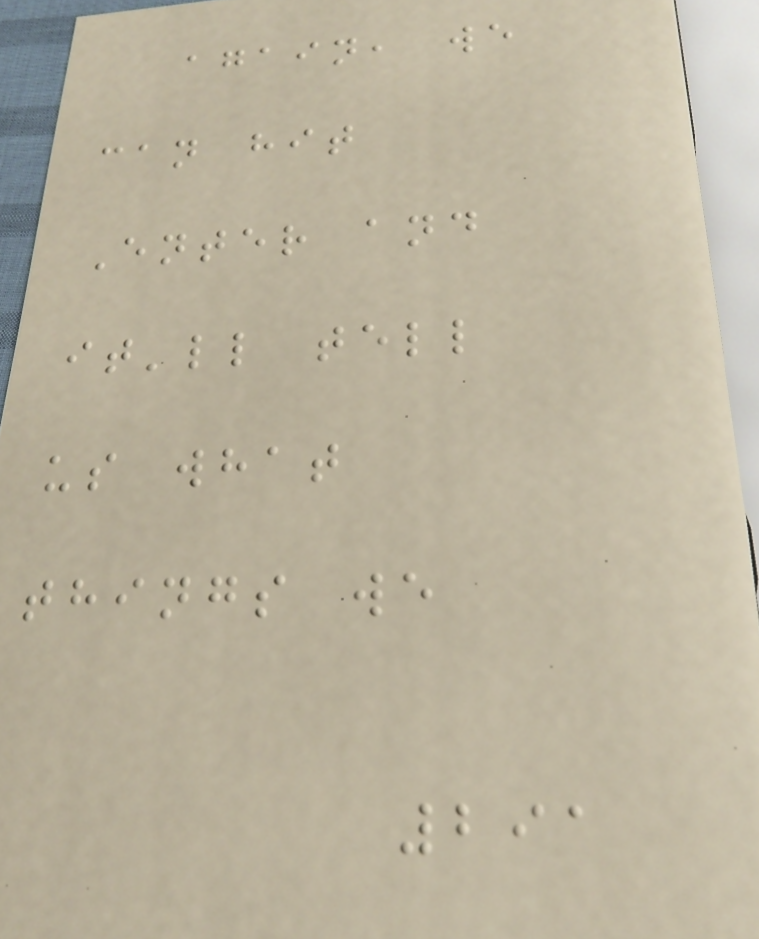again, we
can hit
Enter and
it'll tell
us what
things we
291
